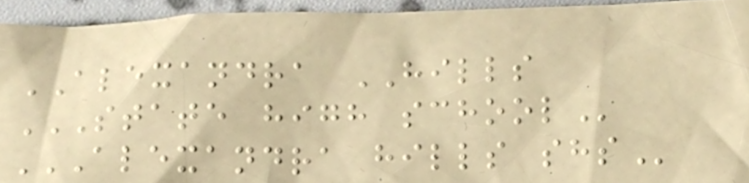ALEXANDRA HILLS
STATE HIGH SCHOOL
ALEXANDRA HILLS SHS
